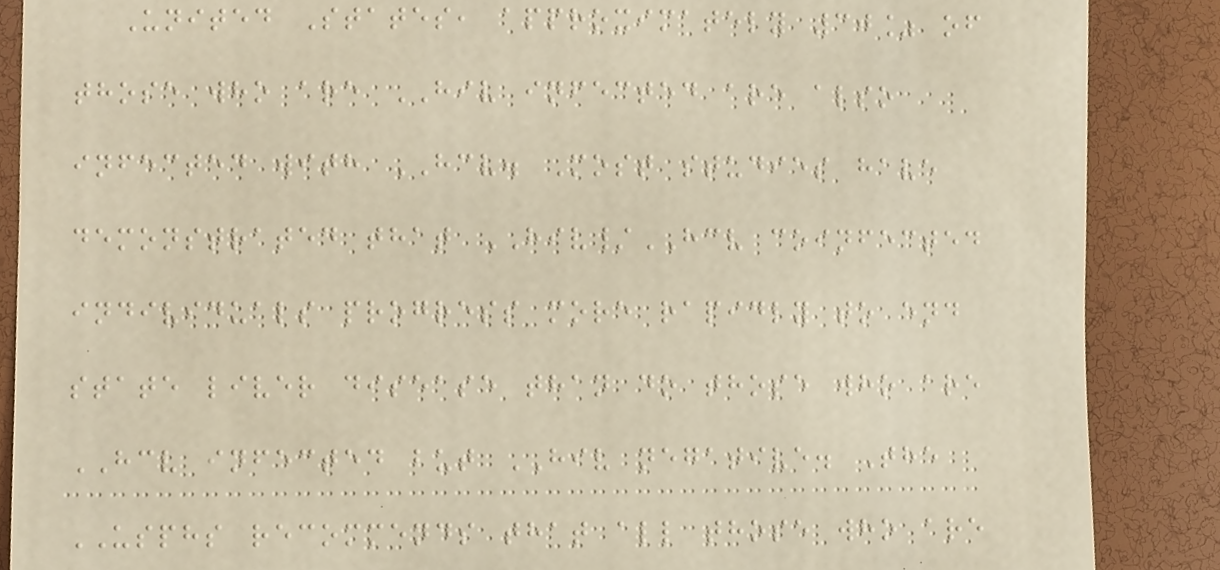United States, approximately 30% of
those who are HIV infected are also
infected with HCV. Most studies have
demonstrated that HIV/HCV coinfected
individuals progress more rapidly to end
state liver disease than do those who are
HCV infected but HIV negative. The
USPHS recommends that all those who are
